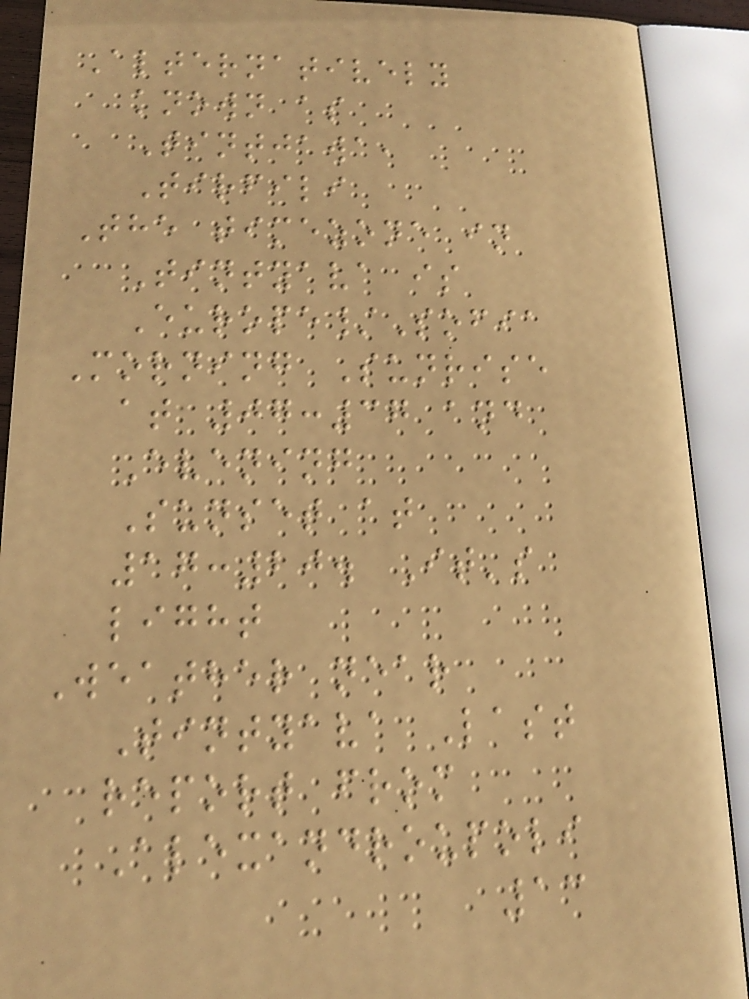Alternatively
known as
Tintjawa,
Tirfili
The timezone in
Tintyava is
Europe/Sofia
Morning Sunrise
at 07:37 and
Evening
Sunset at
17:20. It's
light
Weather near
Tintyava Last
report from
Alexandroupoli
13
